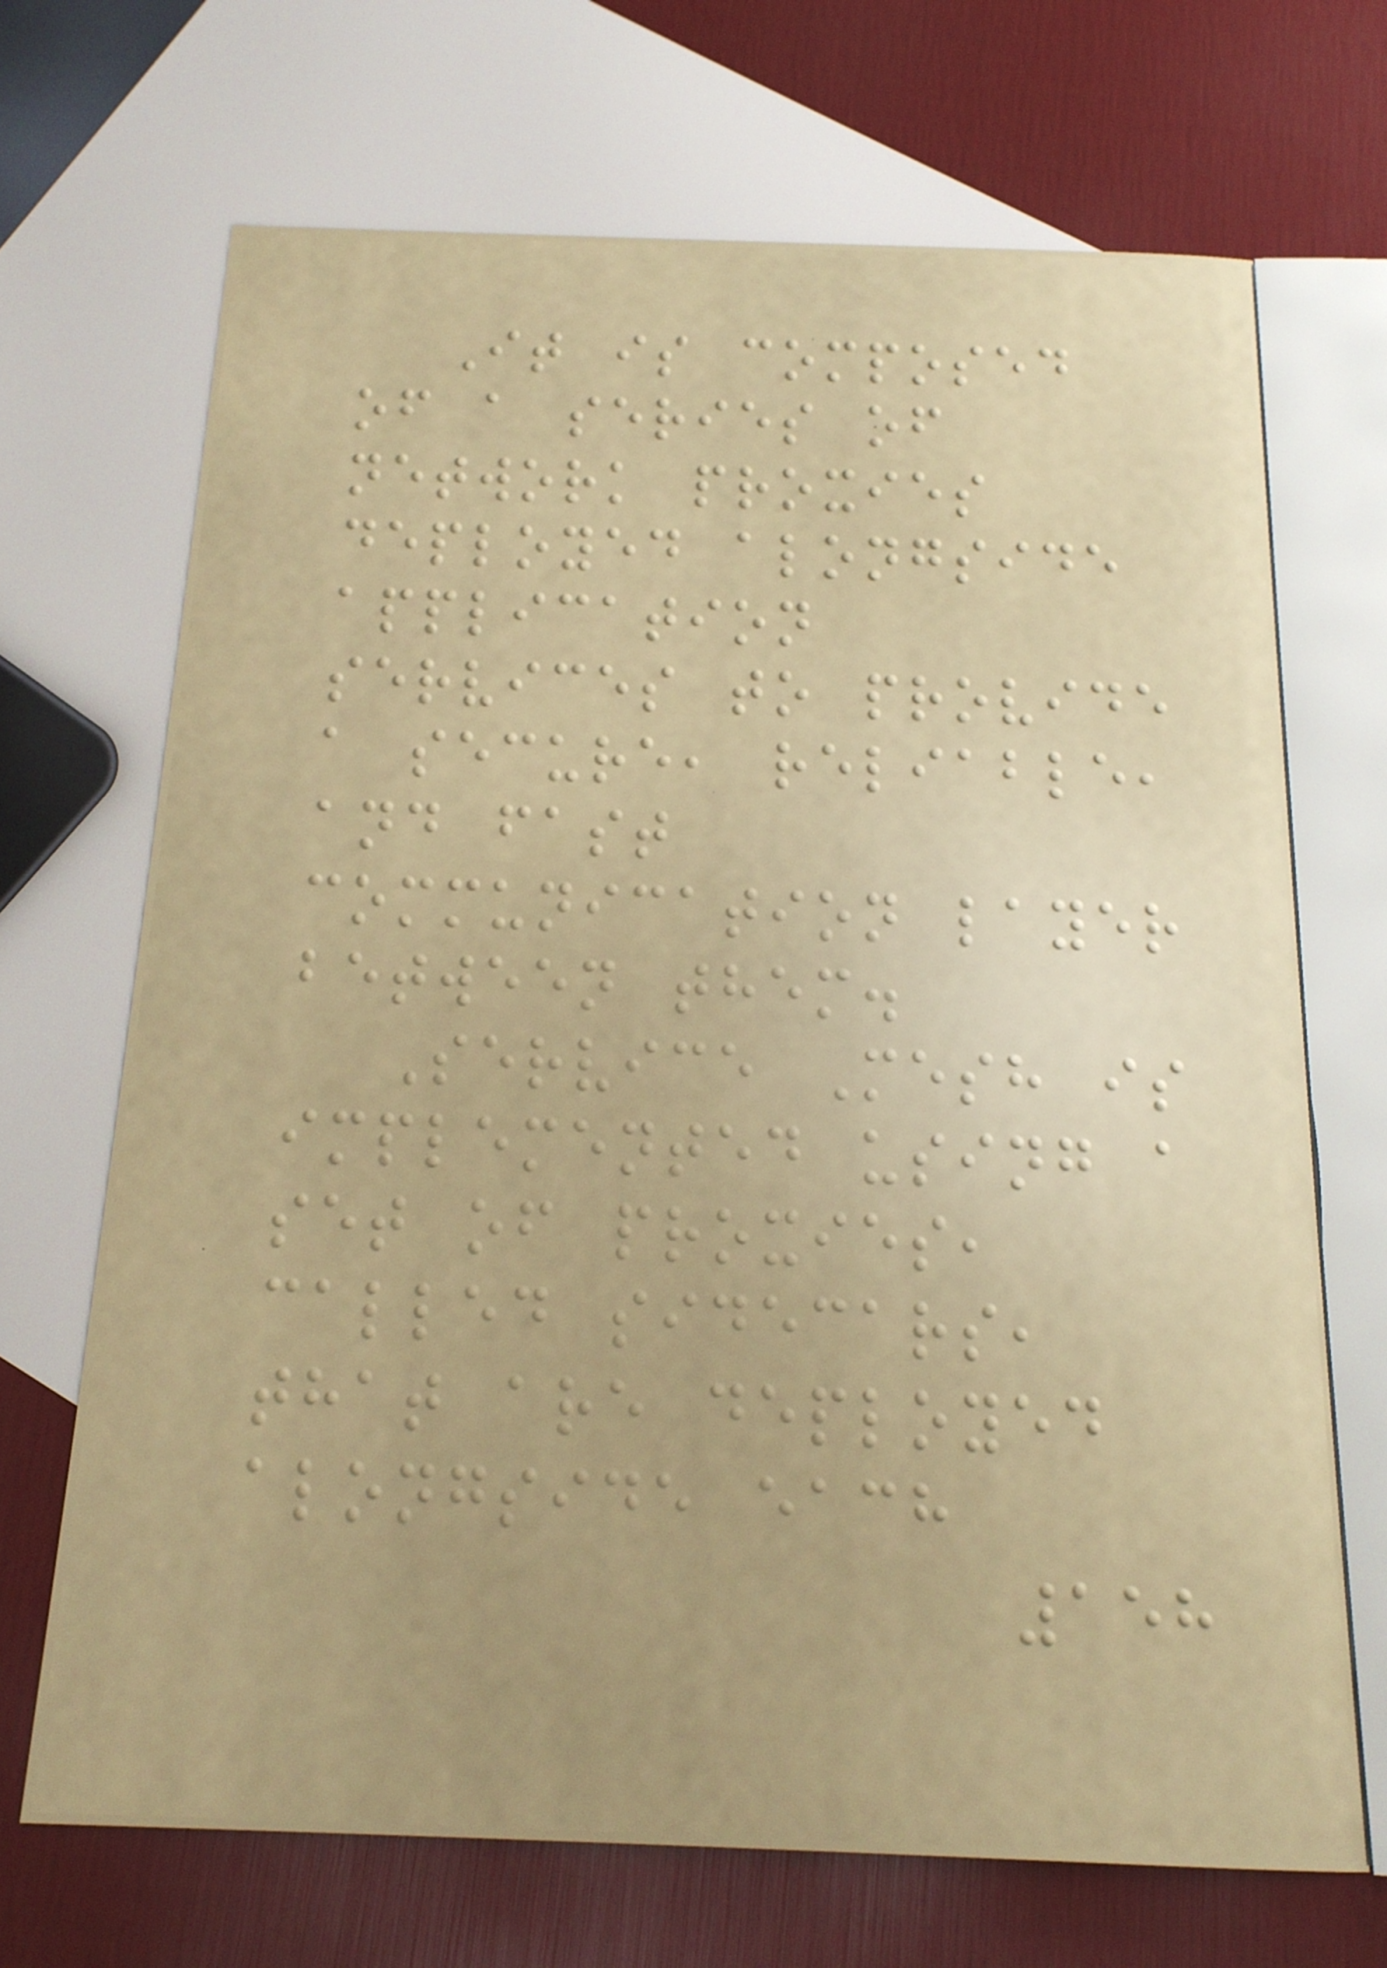It is composed
of a series of
network proxies
deployed alongside
application
services to provide
a secure, reliable,
and fast
communication layer
between them.
Service Mesh is
implemented using a
set of proxies,
called sidecars,
that are deployed
alongside each
158
